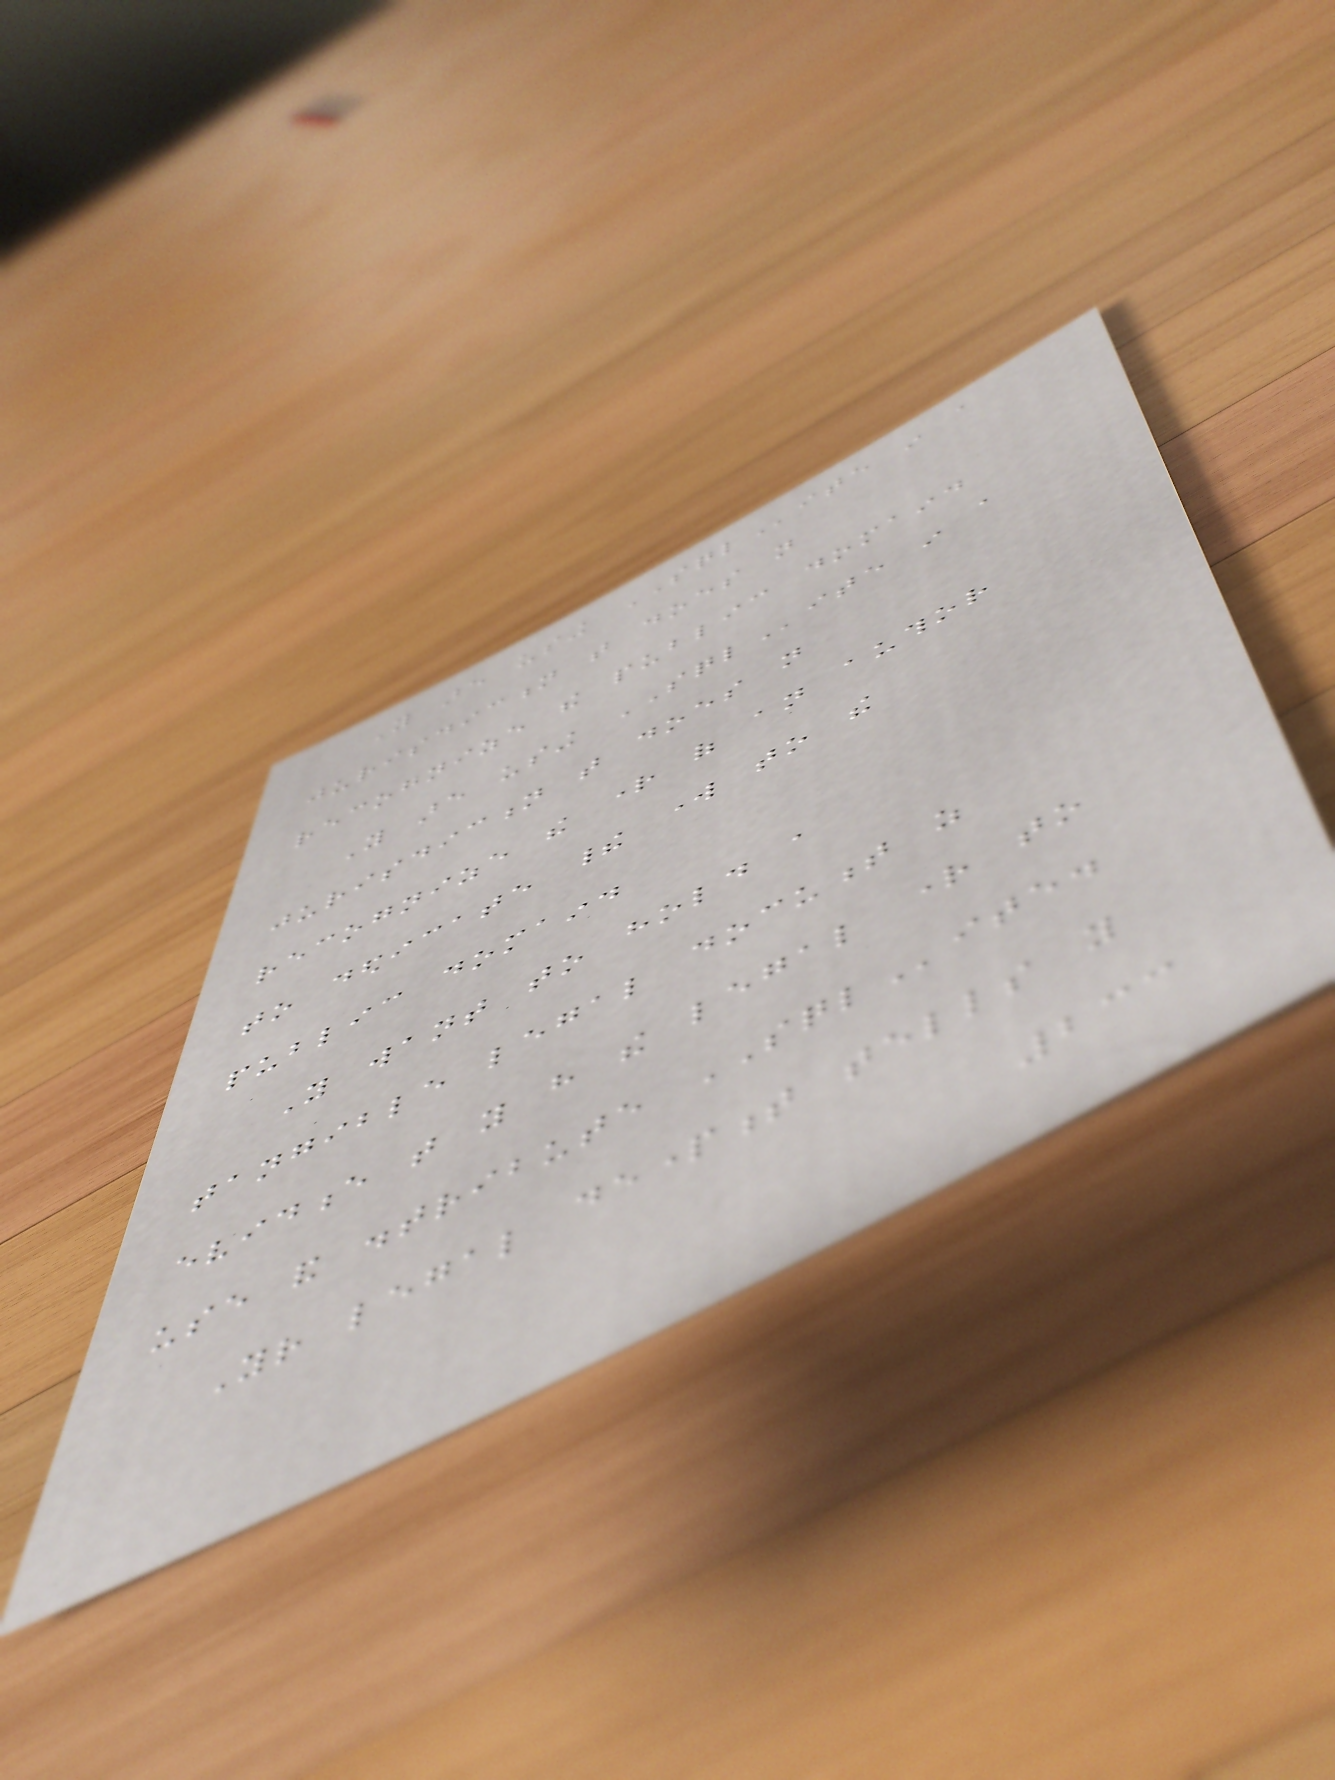You are using SQLite in a
jurisdiction that does not
recognize the public domain.
You are using SQLite in a
jurisdiction that does not
recognize the right of an author
to dedicate their work to the
public domain.
You want to hold a
tangible legal document as
evidence that you have the legal right to
use and distribute SQLite.
Your legal department tells you
233
